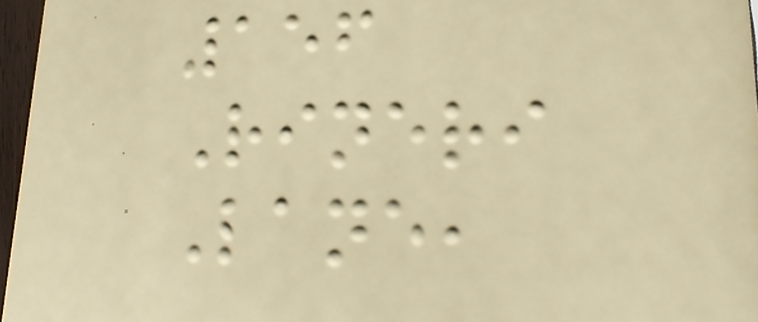156
Rineri
Lane,
